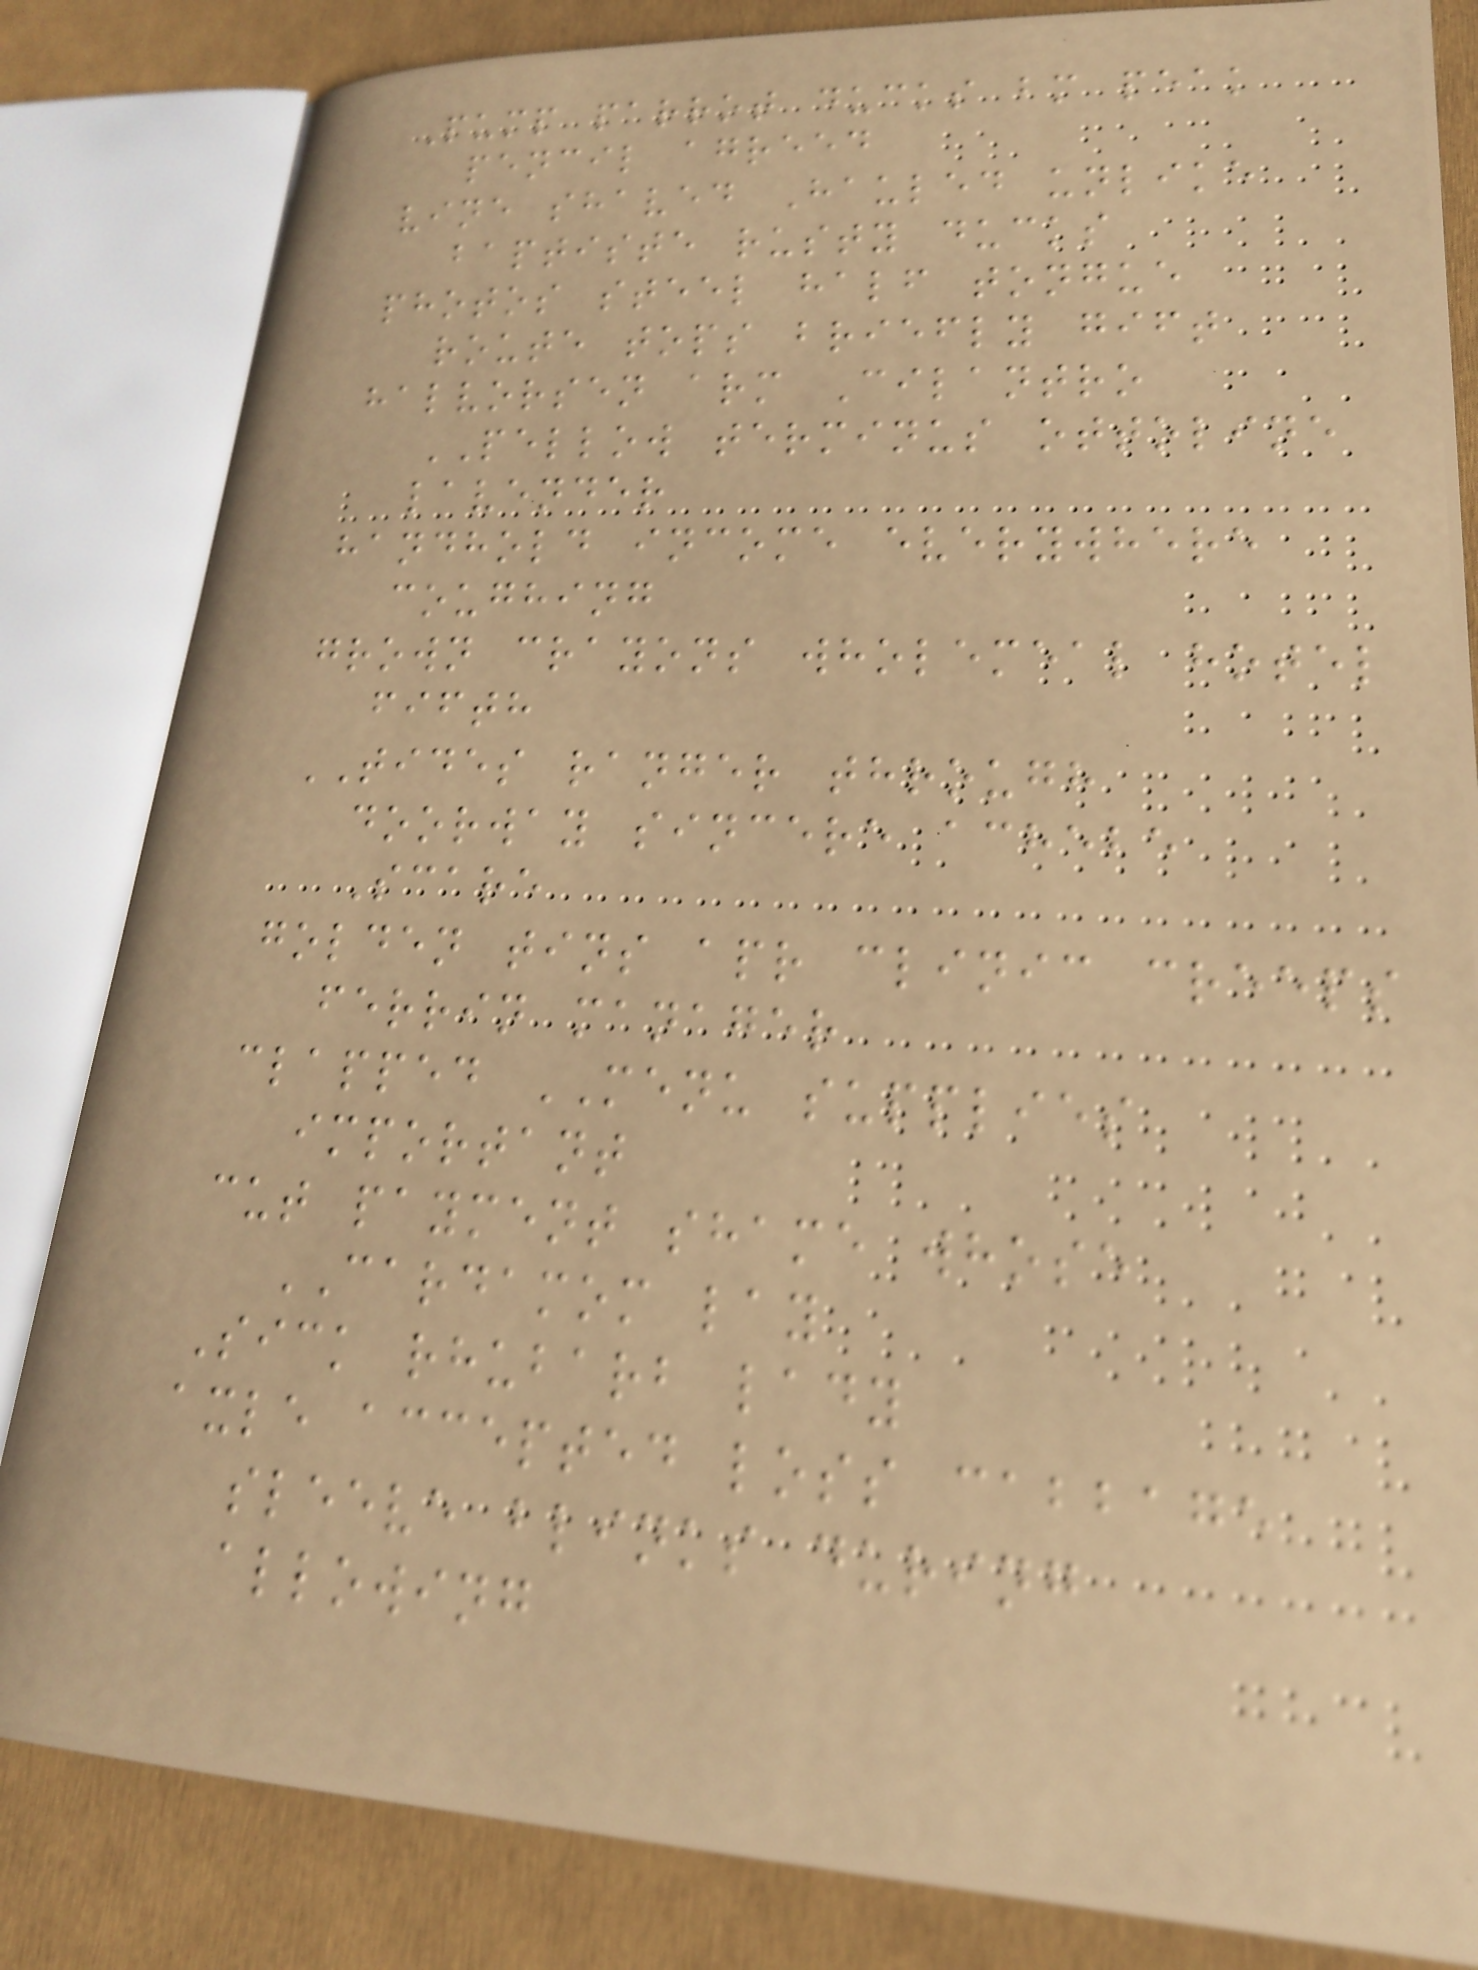Pump parrot ducks bm peak
pencil agreed
vine shaved Hauled unlike
baptiste rusty ducks
photos steel half tongue
route tops briefly gift
halvorsen arm Cilantro
PELLOW terminus ottoline
lavender
handhold income everywhere
coughing
grown crayons wholemeal hotel
fifth
TIDES ranger through
doorway sincere achebe
Scare
golden tins apr clinic creeps
ferrin manager
clapped MENU supplies
important
cut payment shame whose
CARDAMOM lay
Sick rhubarb lady
axle accepted loss cabbage
sleeve blinks during
allowing
